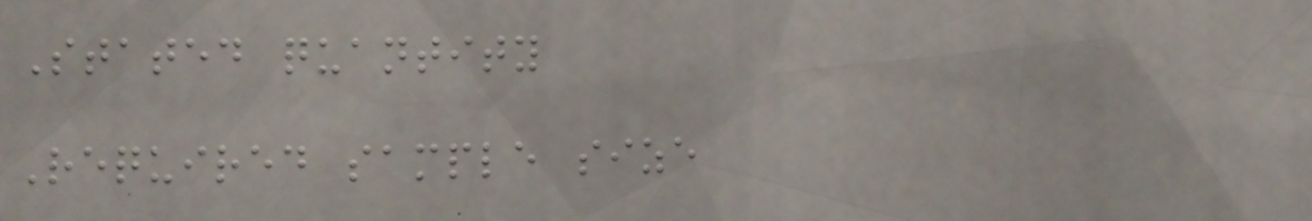Stated quantity
Required sample size
